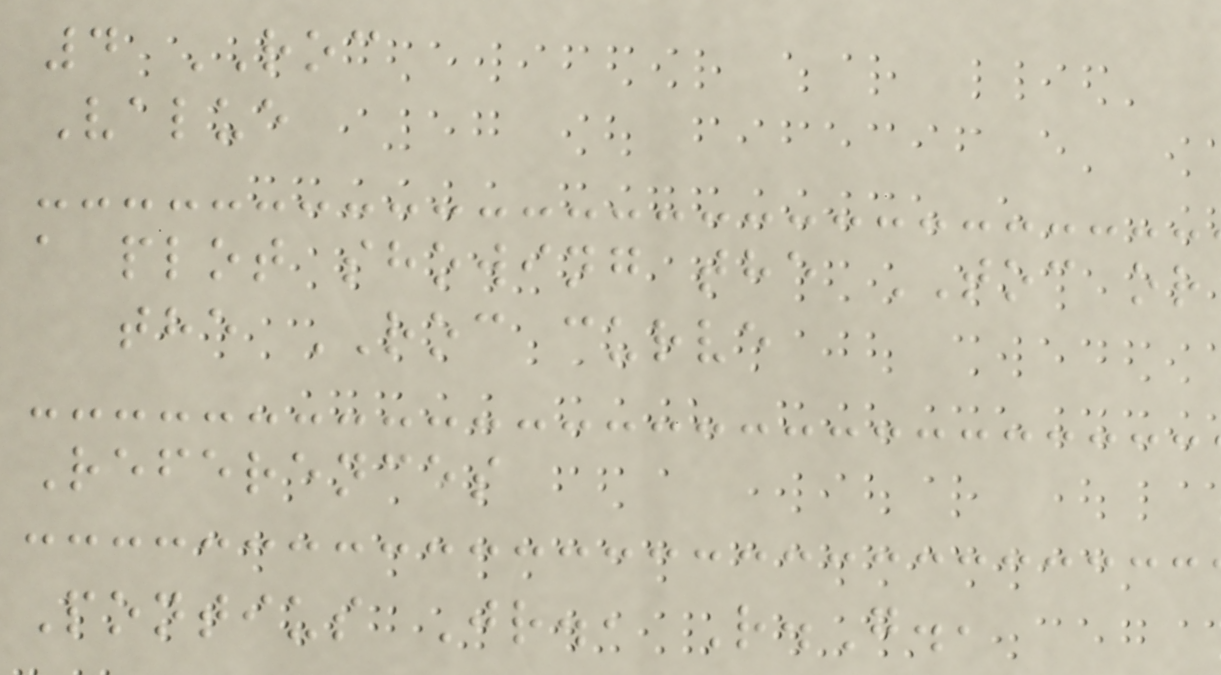4 ROC
Value
a plot showing the TOC or
the ROC curve
References
Pontius Jr., R.G.,
